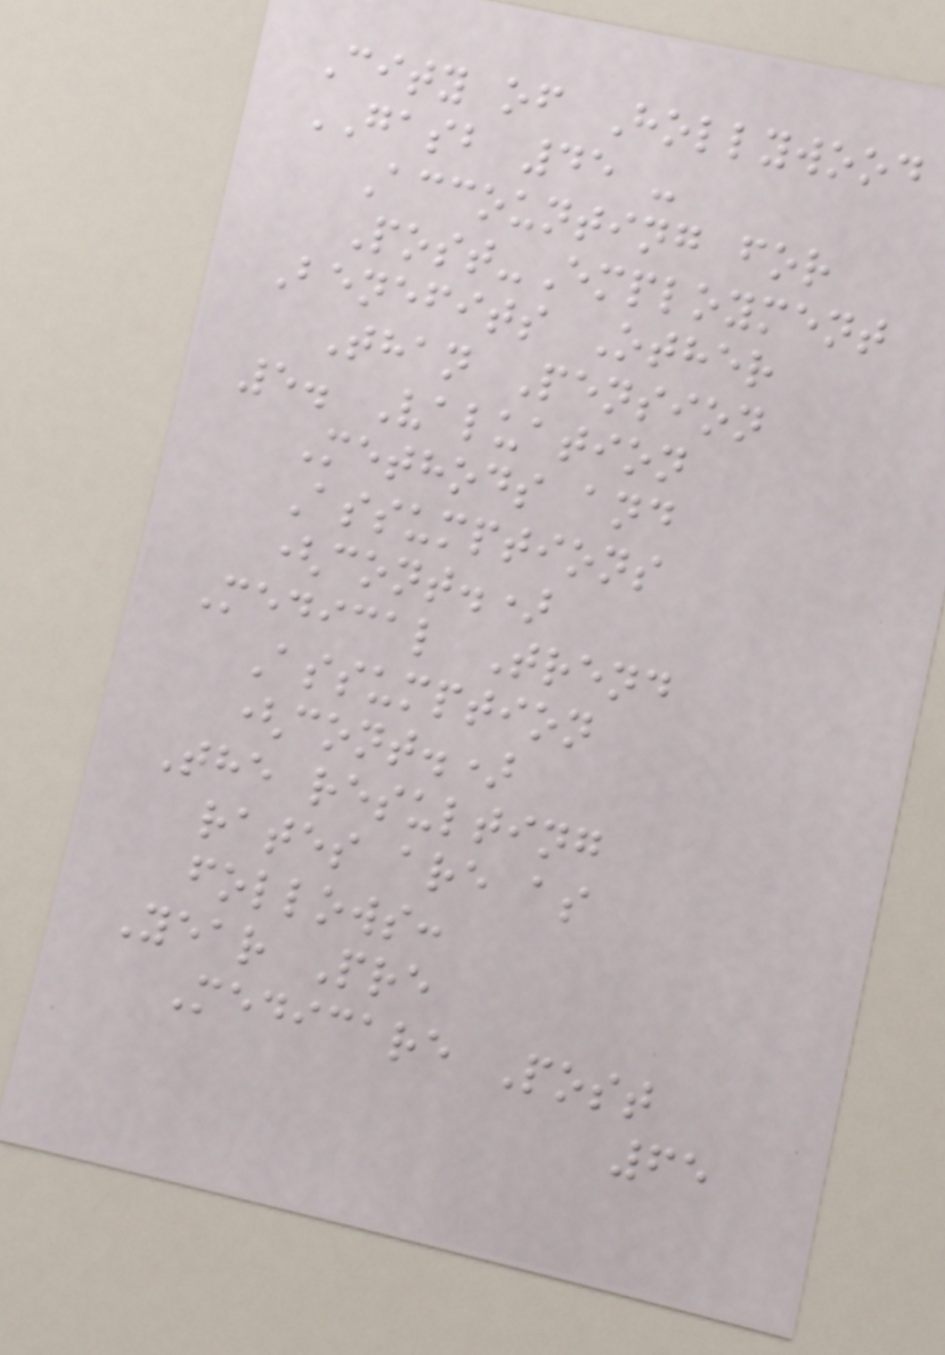City of Hollywood
GASB 45 -
Accounting for
Post-Employment
Benefits Other
Than Pension
5. Valuation
Methods and
Assumptions
(cont.)
Medical Trend
Assumption
(cont.)
The resulting
rates are as
follows:
Year Pre
Medicare Post
65
